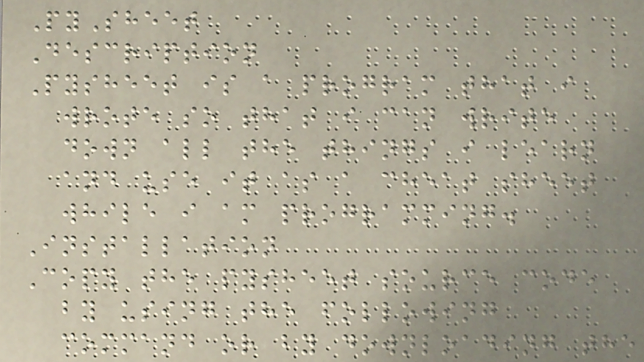PySheet
Description
Pysheet is a program that i
wrote so that i can write
down all the things i learn
and use it as a cheat sheet
while i am programming.
Installation
Copy the pysheet source code
by using the following
command or by downloading the
